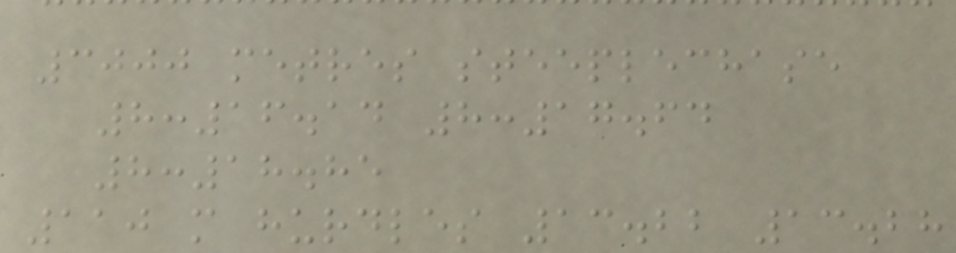3000 metres steeplechase
8:16.14 8:17.64
8:18.85
110 m hurdles 13.22 13.28
